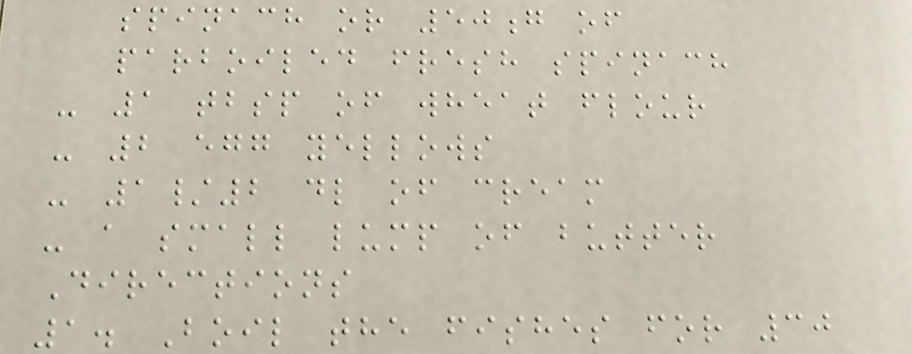spinach or 50g of
parboiled fresh spinach
- 1 tbsp of wheat flour
- 2 egg yellows
- 1/2 dl of cream
- a small lump of butter
Directions
1. Boil the fishes for 30
